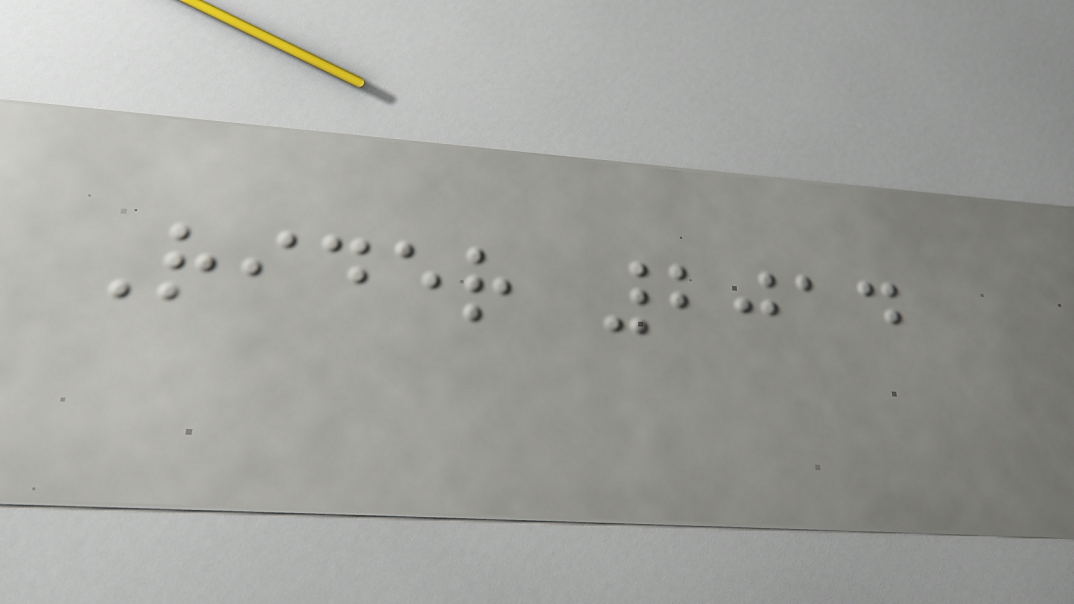Rider 2014
